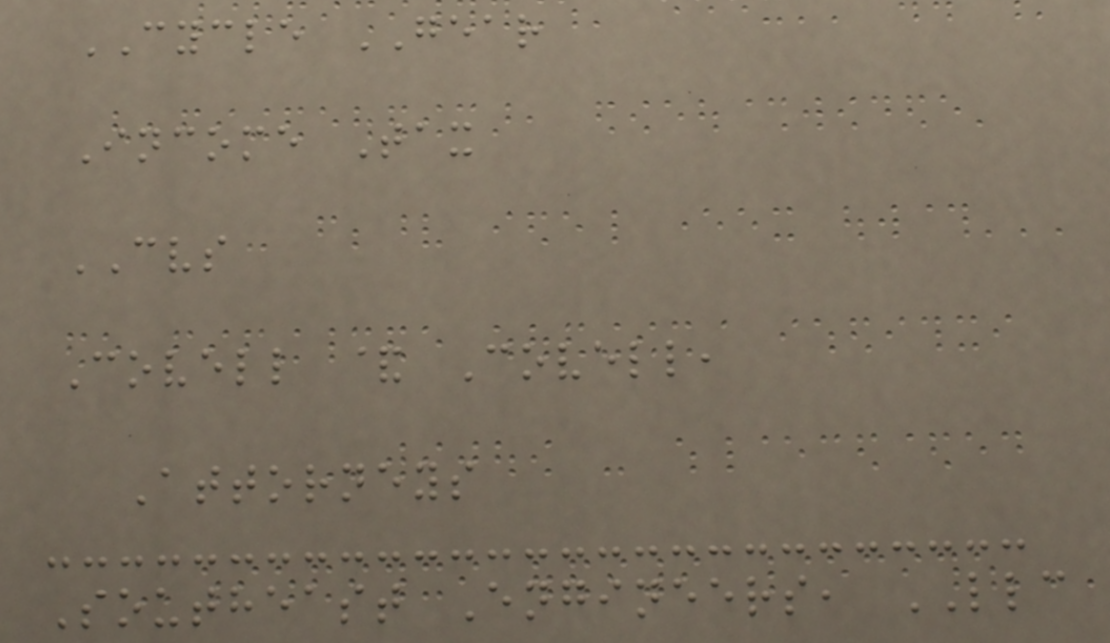CYCLE GEAR
Income Tax
CVS
Covell & Covell,
Attorneys
Southeast Engineers, LLC
